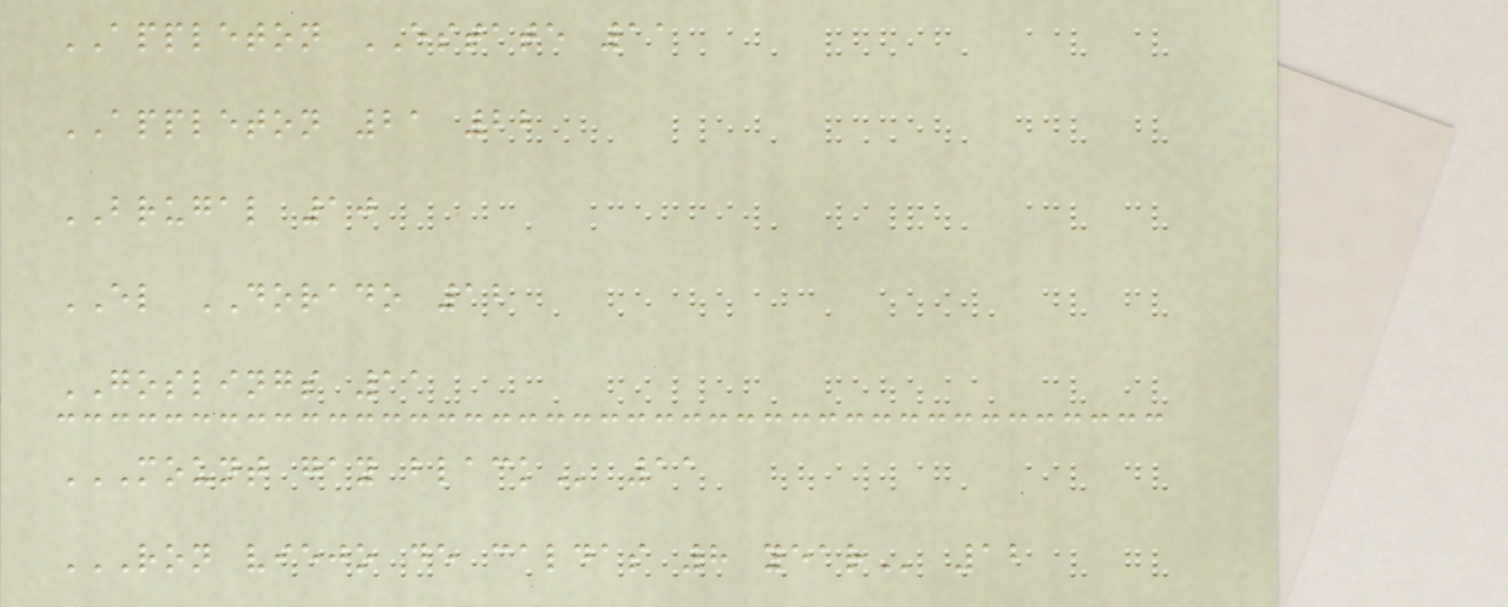APPLETON ESTATE 11
APPLETON 21 22
BRUGAL 10
EL DORADO 12
GOSLINGS 11
MOUNT GAY BLACK 11
RON VIEJO DE CALDAS 8 YEAR 12
